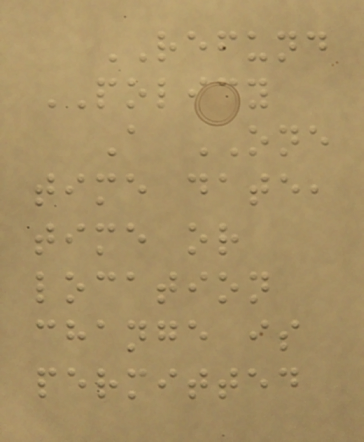REFUND
POLICY
A ONE
time date,
time or
location
change is
permitted
